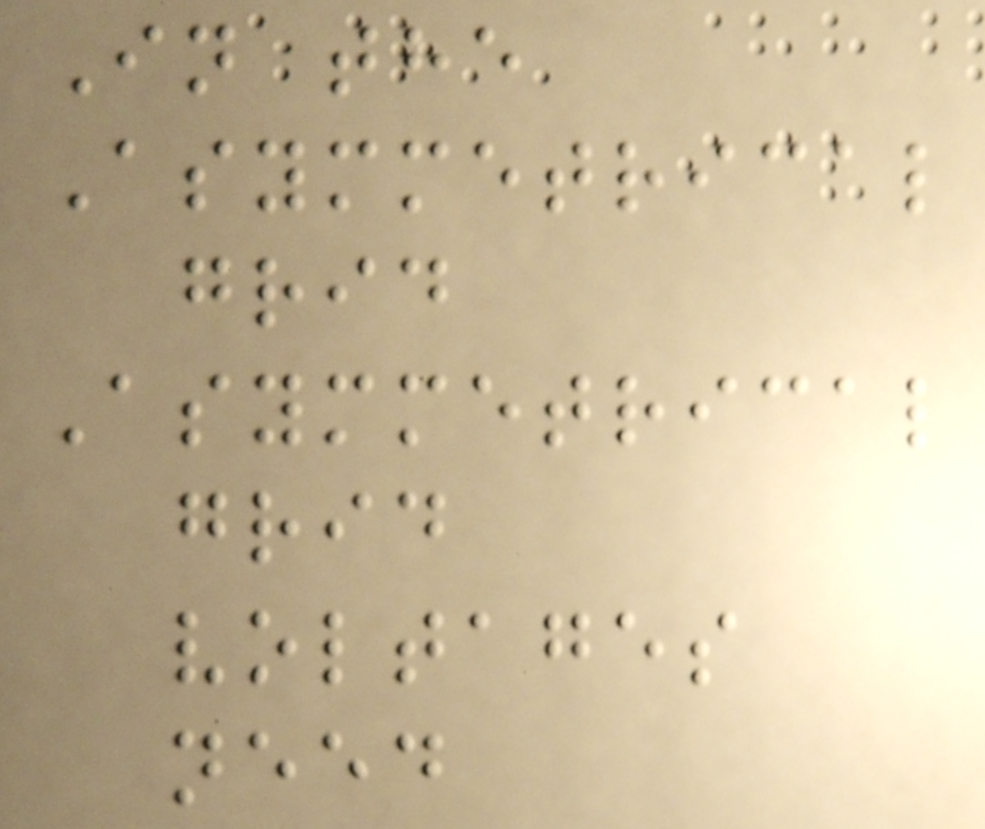In the
Asymmetrical
grid
Asymmetrical
grid
voltages
need
